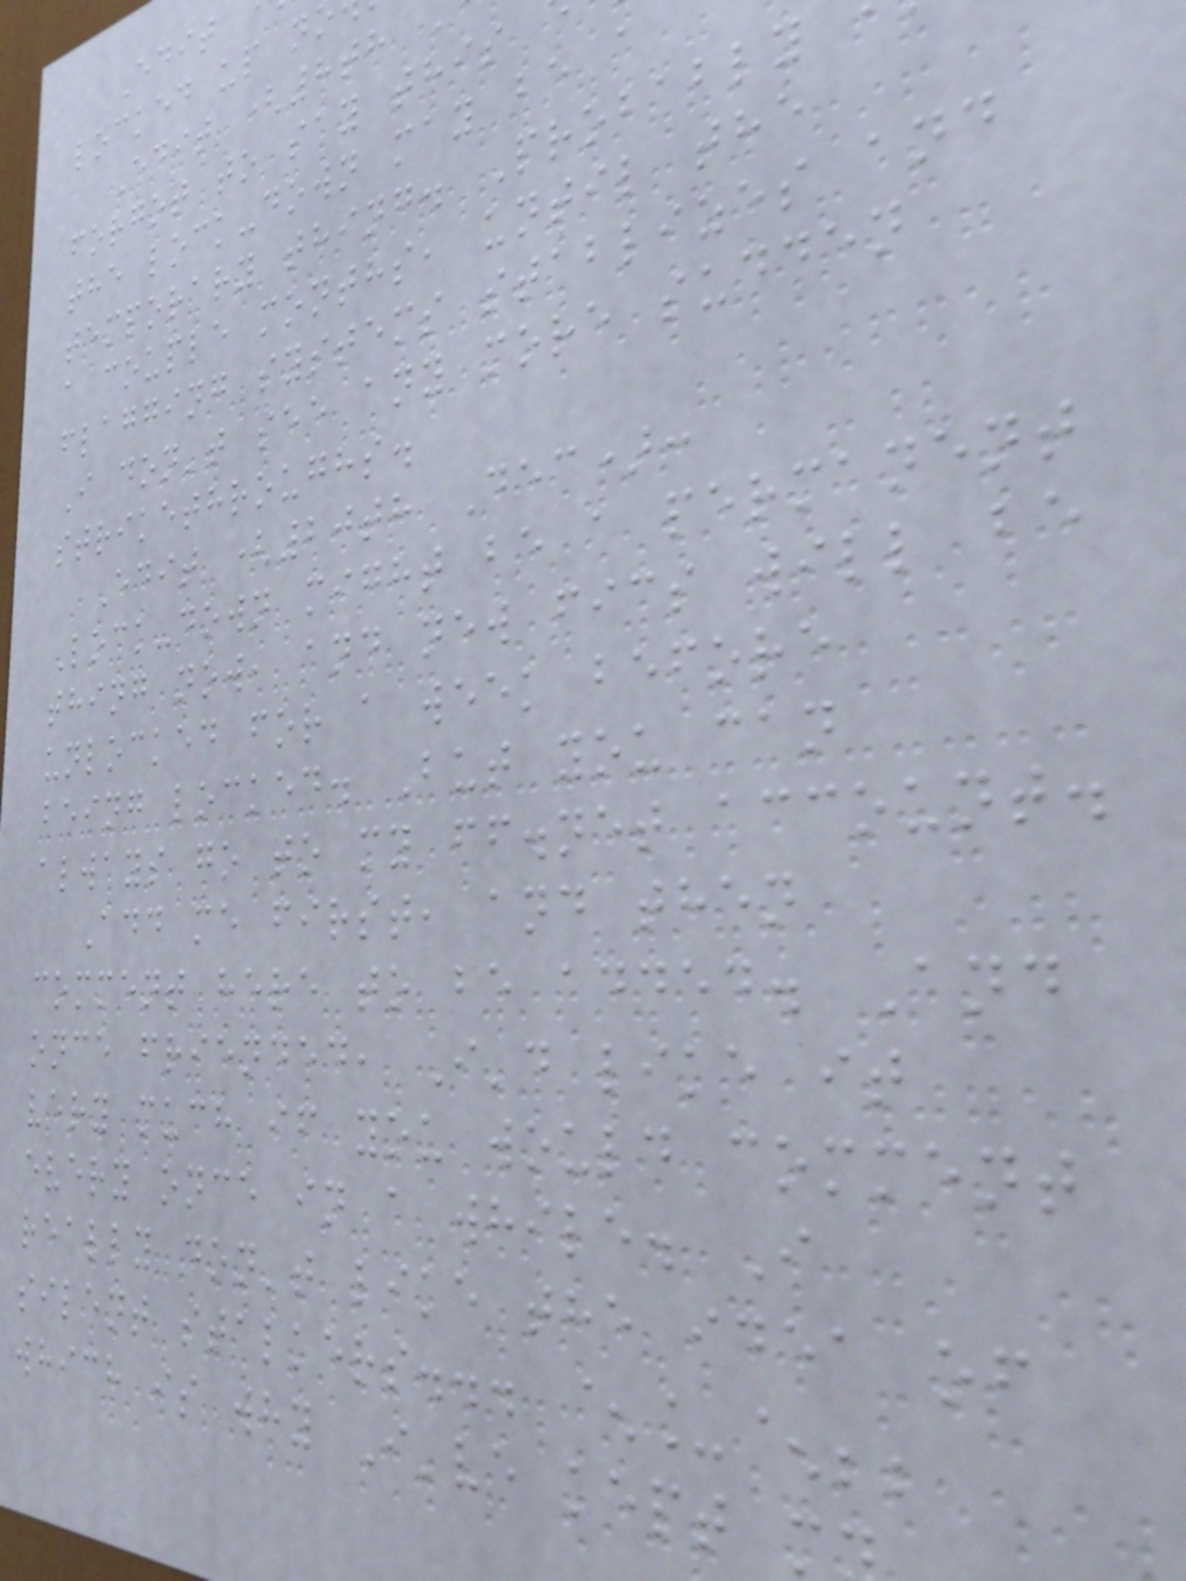locked up n
Edit (8th
forgot to say this
the lock-down may be a
temporary thing. Probably
a couple months, until the
flagging systems stablizes and
I don't see any more sudden
strikethroughs.
Edit (20th Dec):
Lock-down might be a permanent
thing now, and new fics will be
unlocked for a week before
being locked. But you can
always go to my ff.net account.
Add me first, and then
comment here to be added. And
once friended, I'd like it
very much if you would comment
every once in a while. I
really don't like the idea of
silent stalkers... ^_^;;
which is why I've kept m
